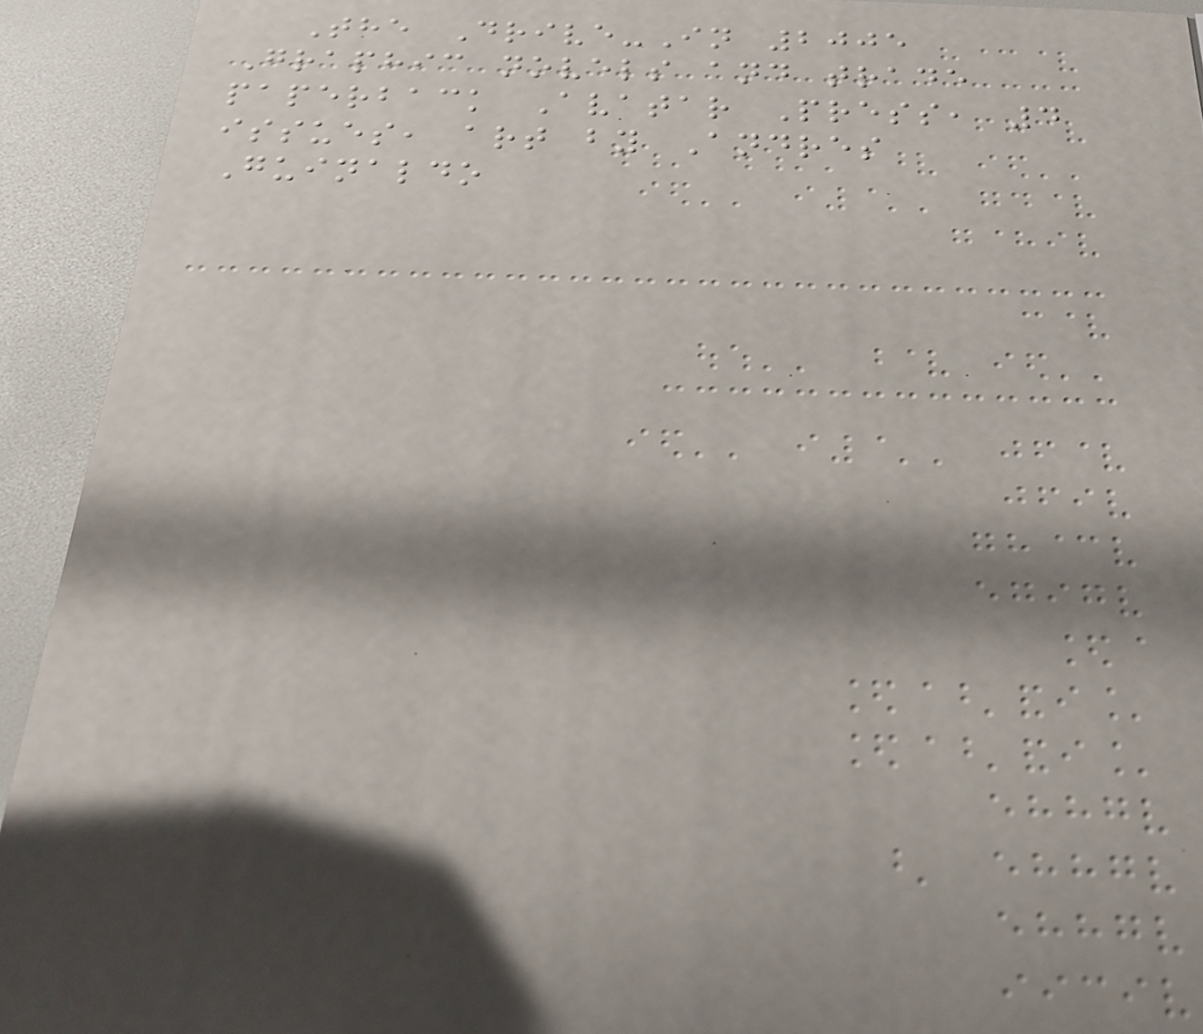The Drive-In 2005
Graphic novels and trade
paperback Avatar Press, 4
issues, art by Andres
Guinaldo
